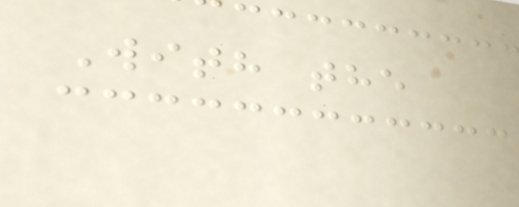With the
